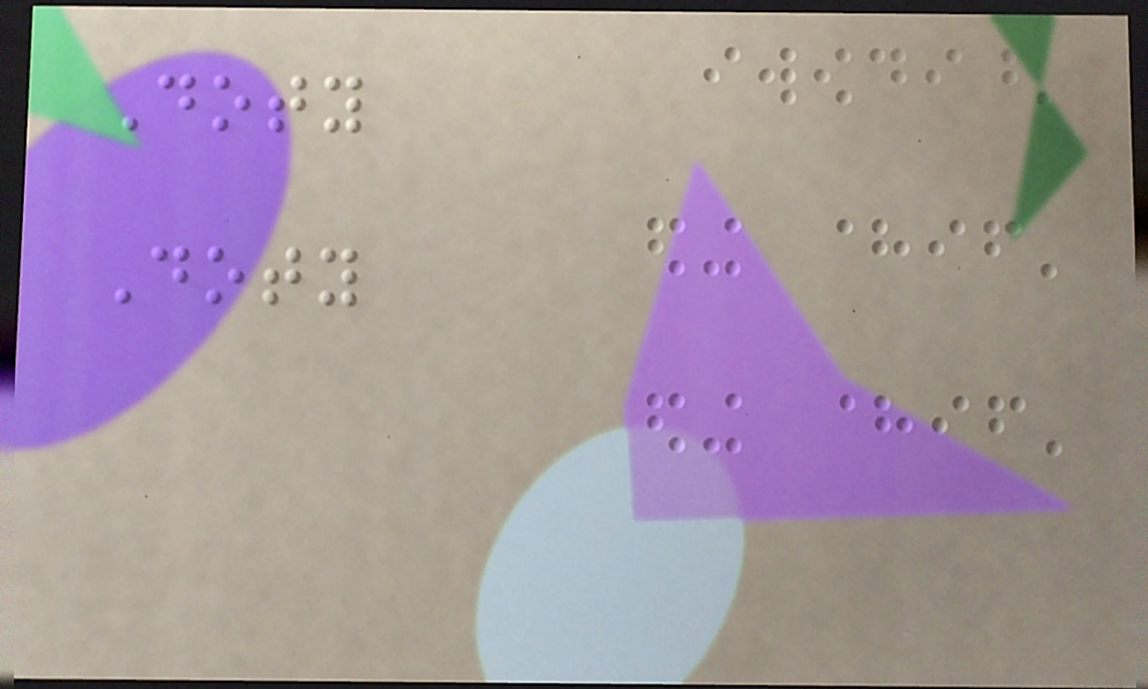Doty
Doty
